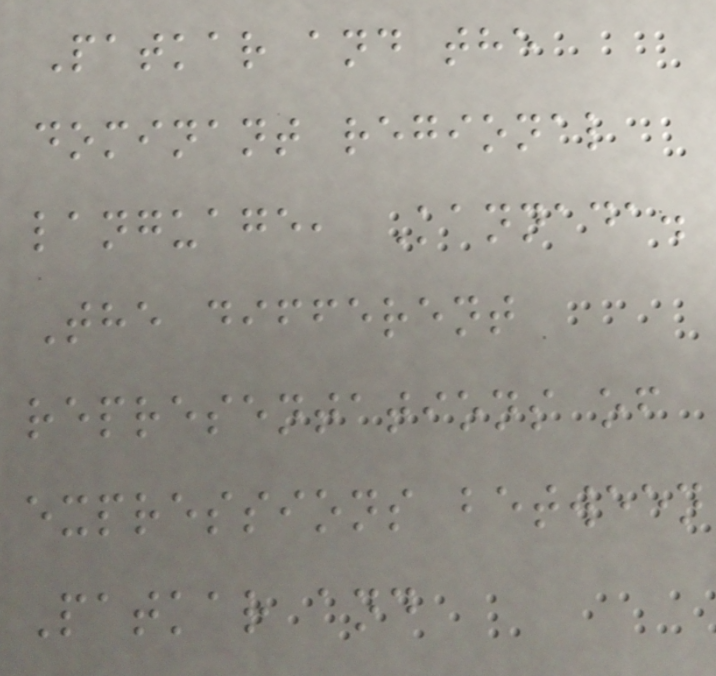Patkar and the
dominant regional
language, Kannada.
The different
representations of
expressions between
Patkar and
